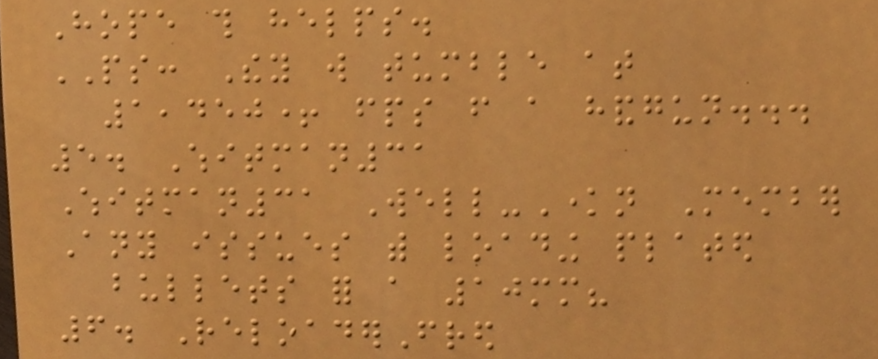Hope this helps.
PS: They will tumble at
1,450+ fps from a handgun...
5. Whitman31
Whitman31 Well-Known Member
Any issues with loading plated
bullets for a 10mm?
6. ReloaderFred
